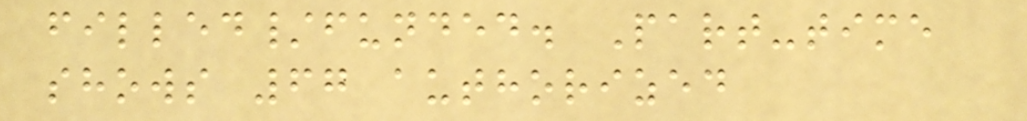filled/funded. Part-time
shows 67 authorized
